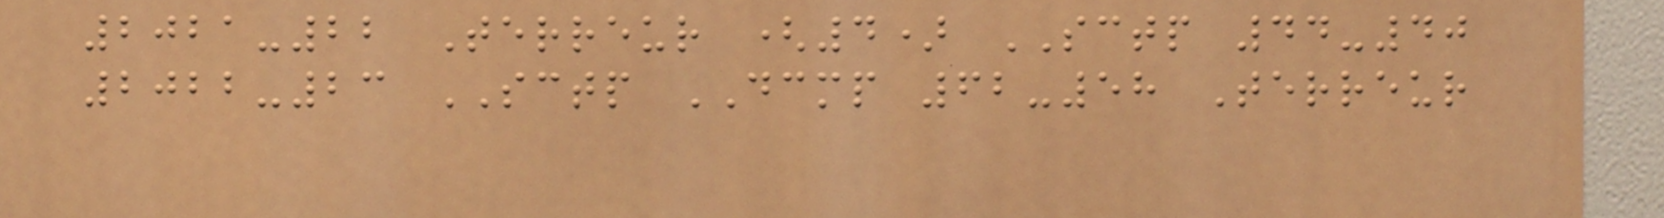2021-22 Terreur (4) SCTP 44-40
2022-23 SCTP DCMP 62-58 Terreur
